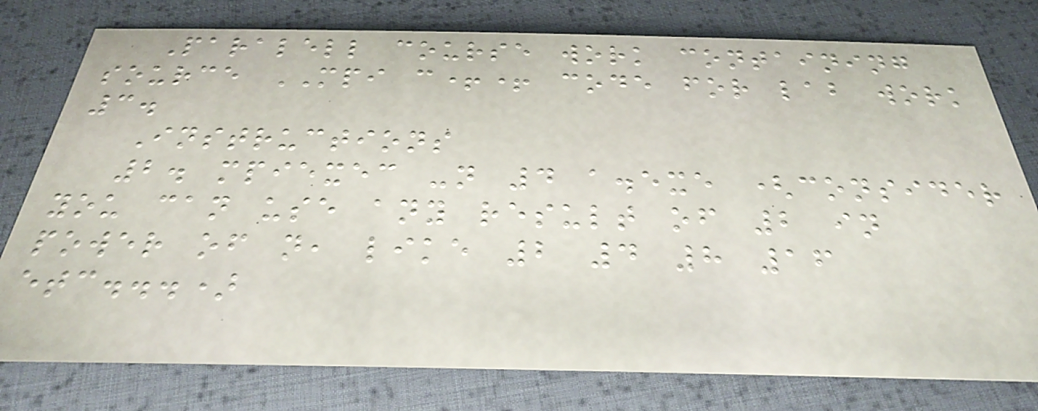Paralell course work containing
source MPI c++ code for lab work
3.
Instructions
2. mpiexec -n 4 a.exe (consider
you can use any result of 2 in
power of n, like 2 4 8 16
etc...)
